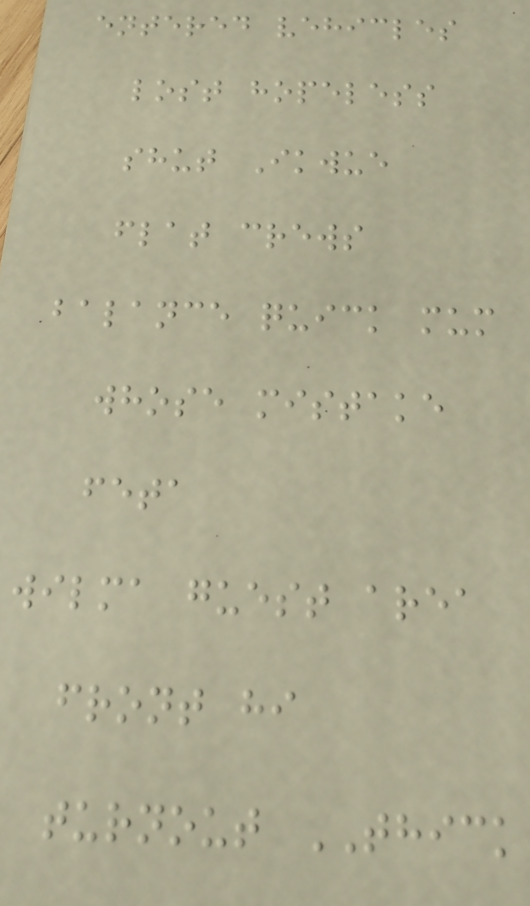entered vehicles
lost hopeless
shut Ikwue
flat crews
balance quick mum
whose mistake
feta
wilma guest area
front hi
turnout THICK
